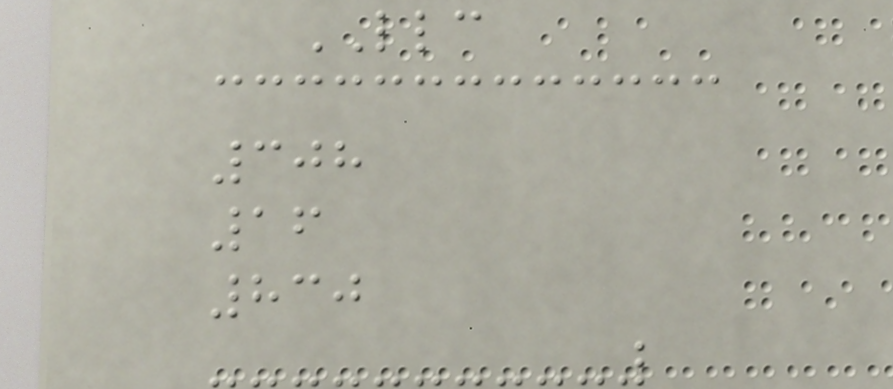LLC
308
16
830
